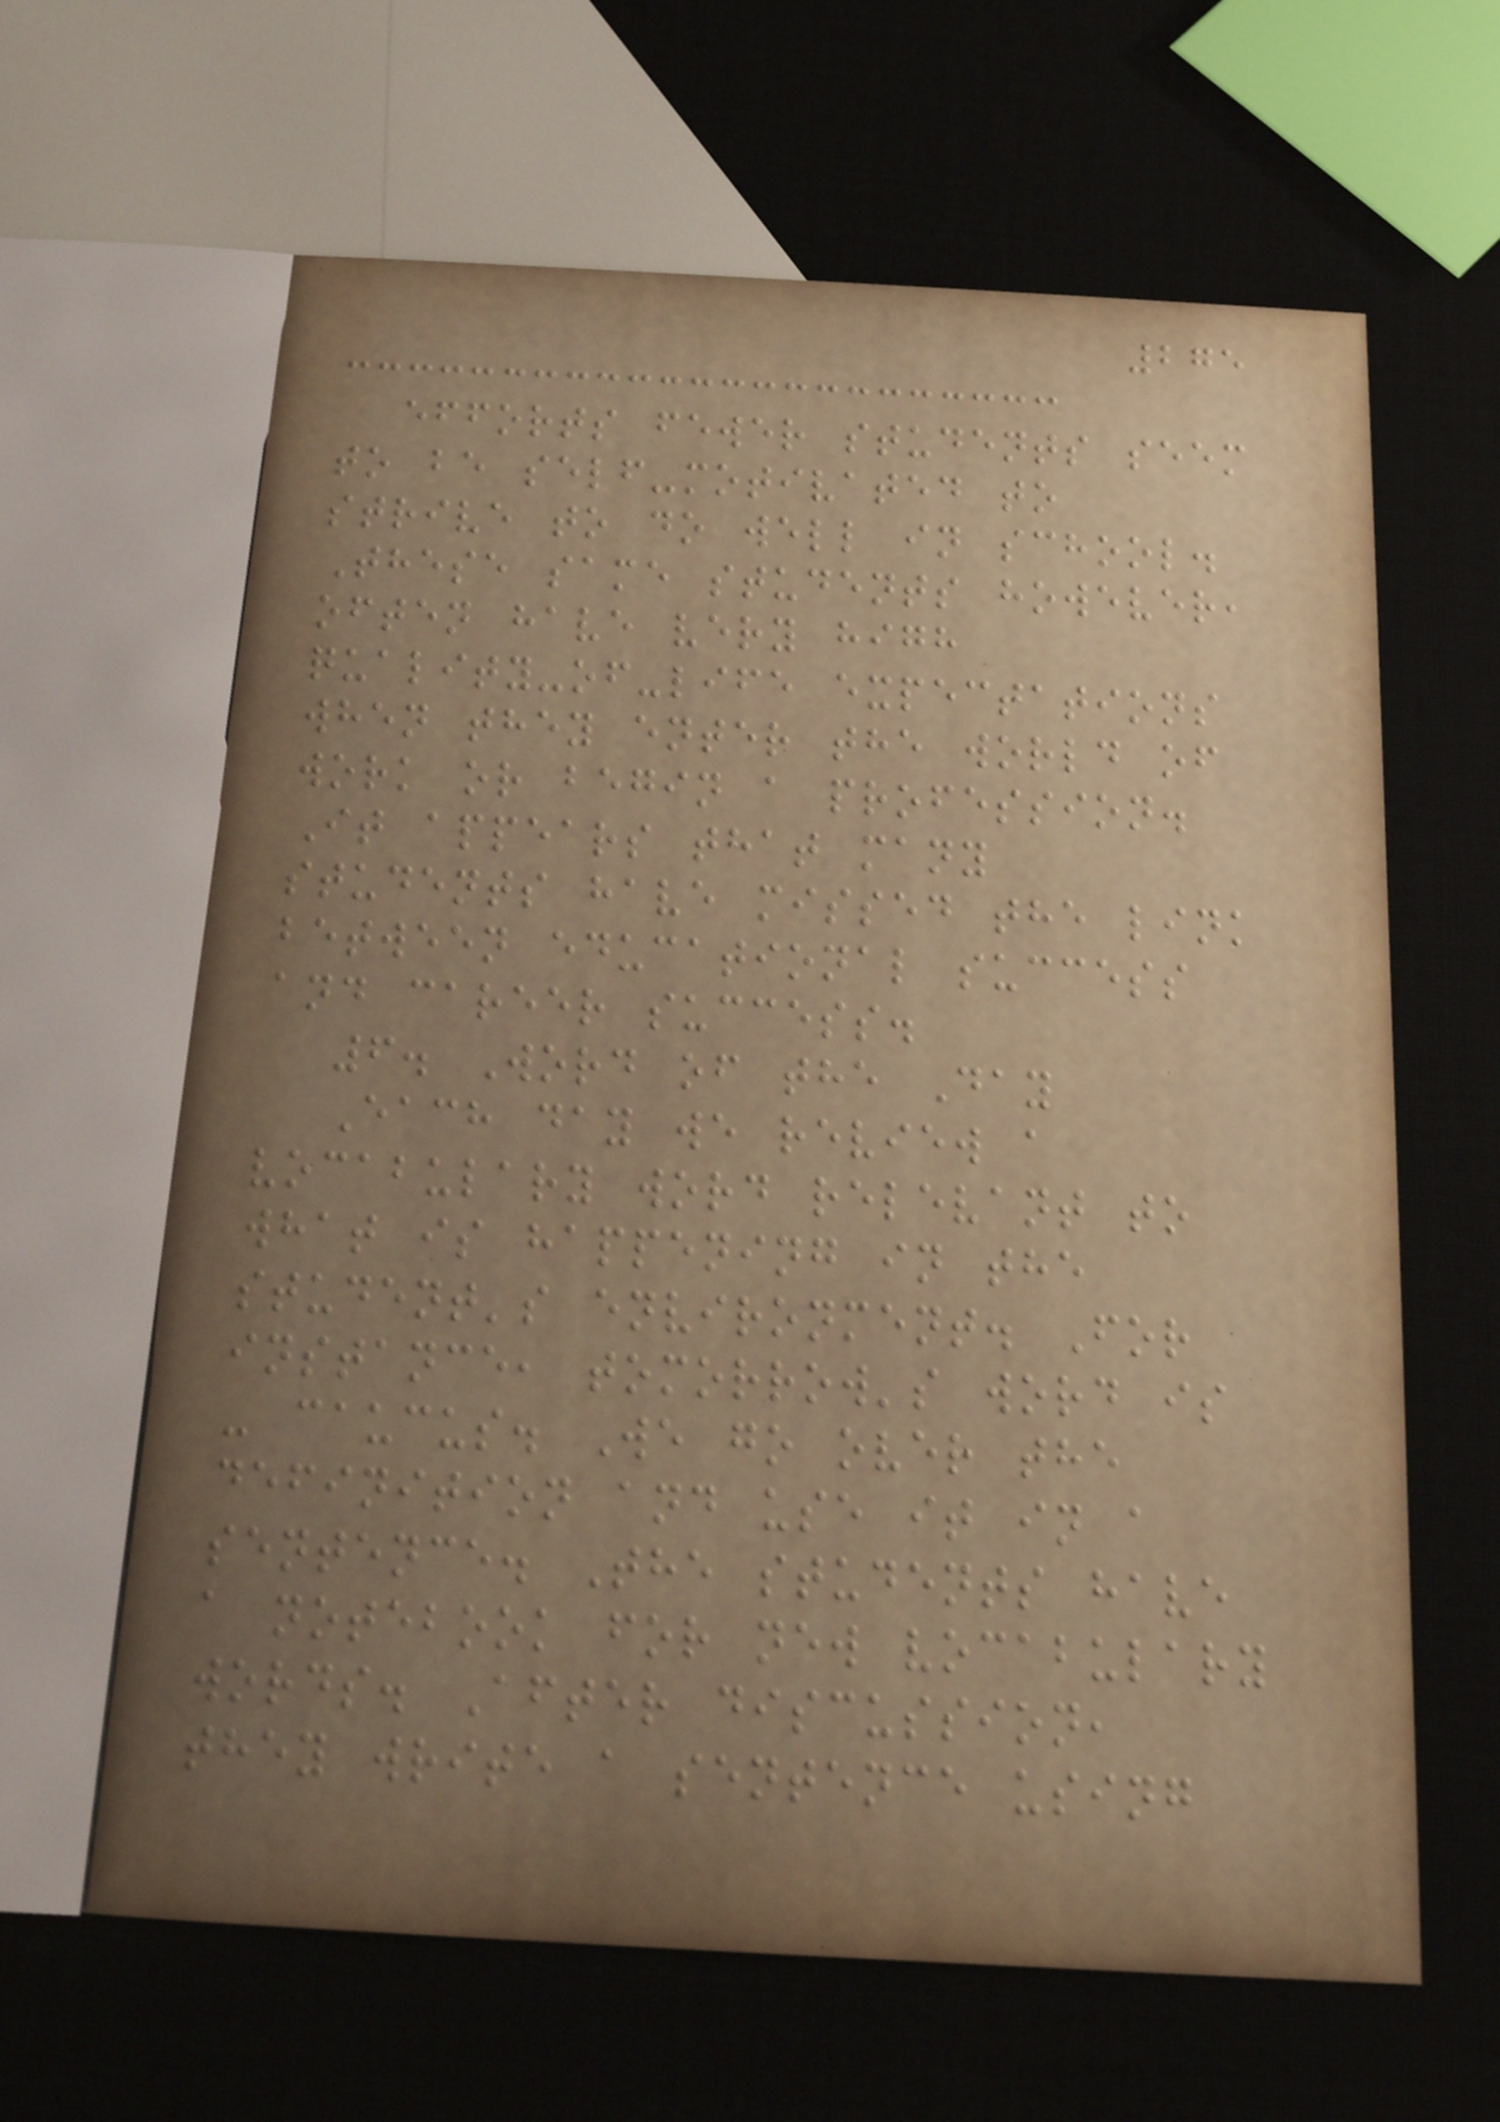275
efforts fewer students seem
to be self-motivated to
strive to do well in school.
These same students however,
often have very high
quality-of-life expectations
when they enter the world of
work or begin a profession.
It appears that many
students have missed the link
between educational success
and career success.
6. Word of the Day
Each day we review a
vocabulary word relevant to
what is happening in the
student's environment. For
instance, tomorrow's word is
- caucus. We go over the
definition and use it in a
sentence. The students have
a notebook for new vocabulary
words. After discussion,
they write a sentence using
